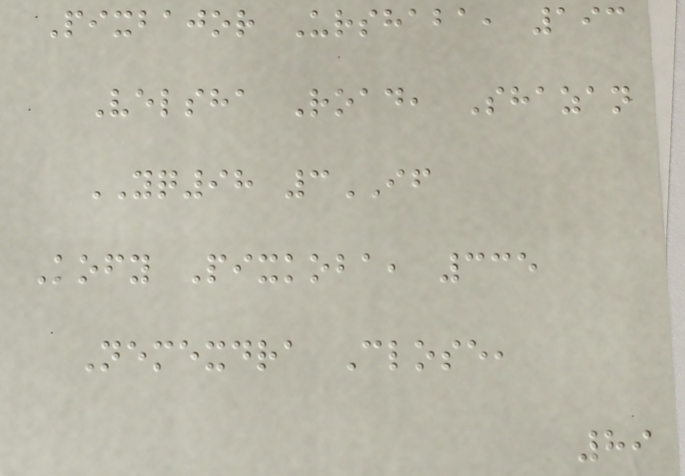Pixbajor Urshaba, 193
Velsha Road, Shazan
YQ98 3IF
Kofy Pixkoba, 335
Nemexdra Close,
89
